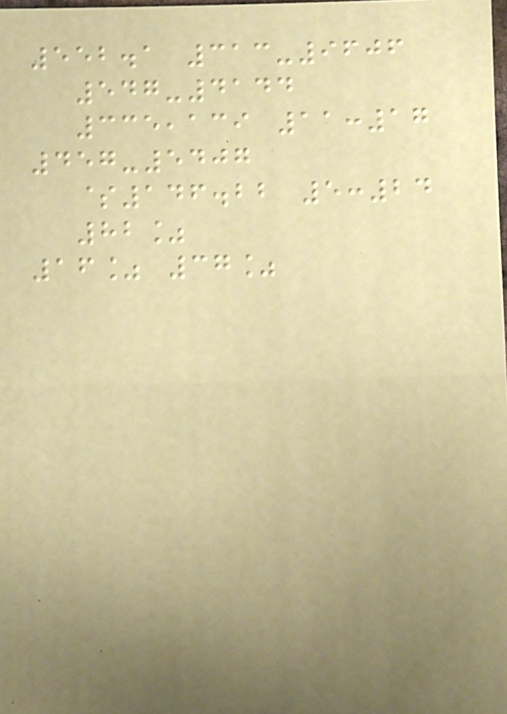552.1 313-9606
547-4144
335,139 11:17
457-5407
$146.22 5:24
82%
16% 37%
